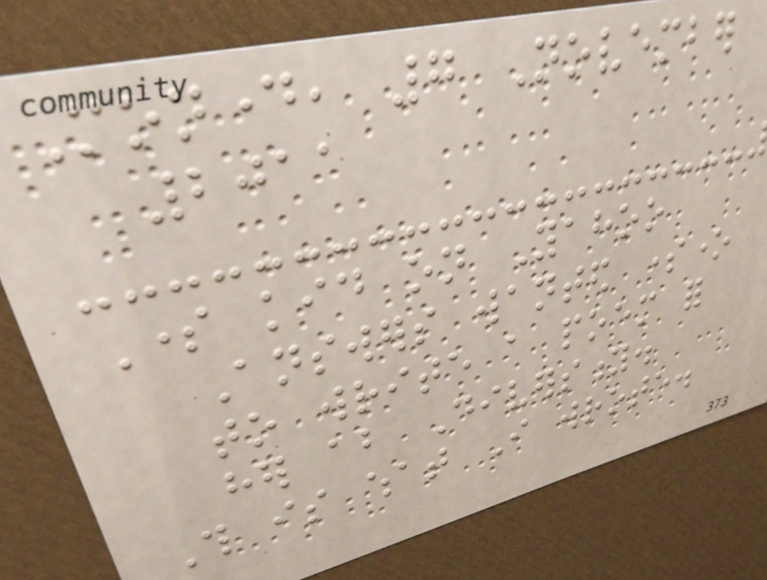Monday, 7 November
2011
Some kid on Yahoo
Answers wanted someone
to write a poem for
her about Diversity.
This is what I wrote.
